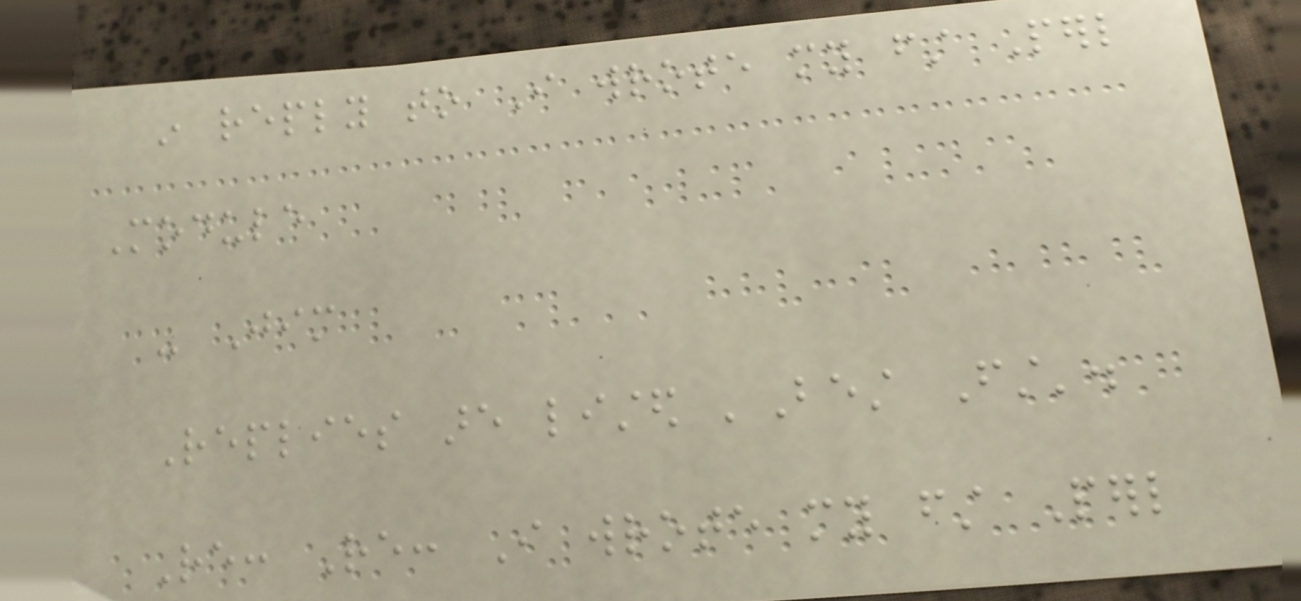in reply to I wrote my first Perl
Module
- Jim
Replies are listed 'Best First'.
Re: Re: I wrote my first Perl
